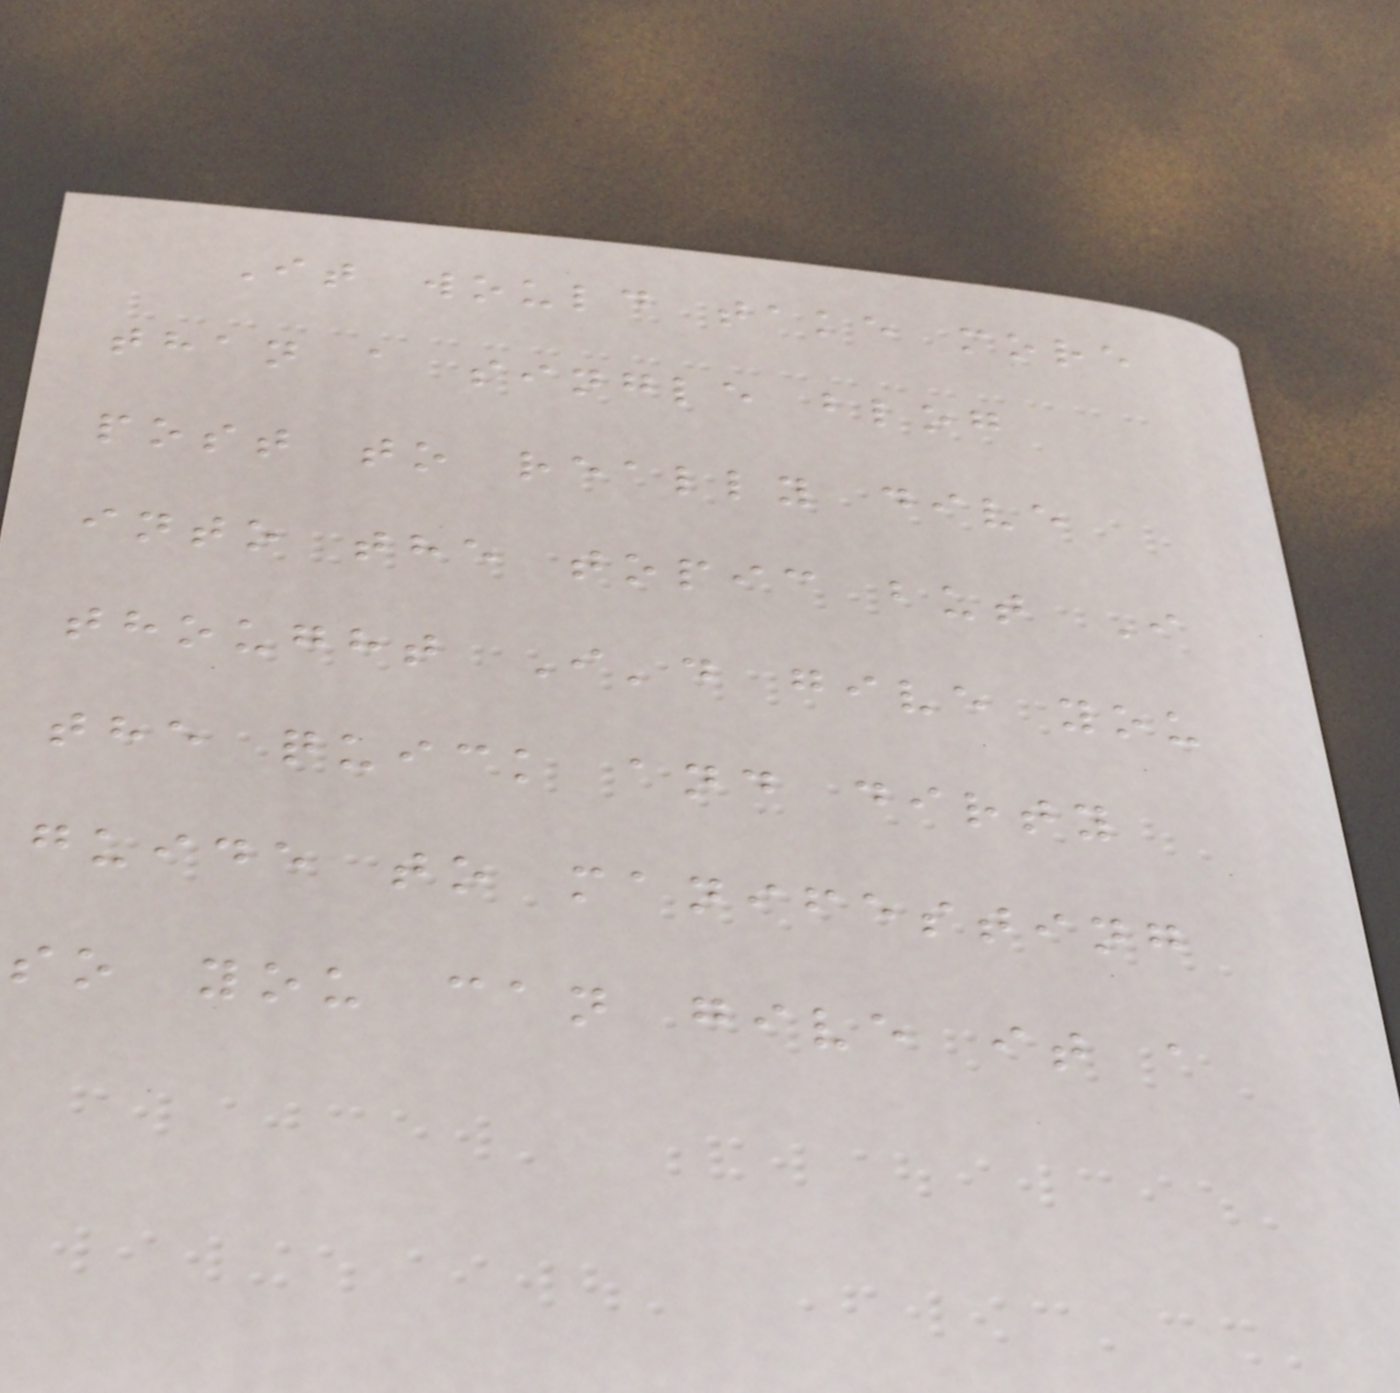It would take more
than a single blog
post to really dive
into the topic but I
thought I'd give you
the quick and dirty
guide to manifesting
so you can give it a
